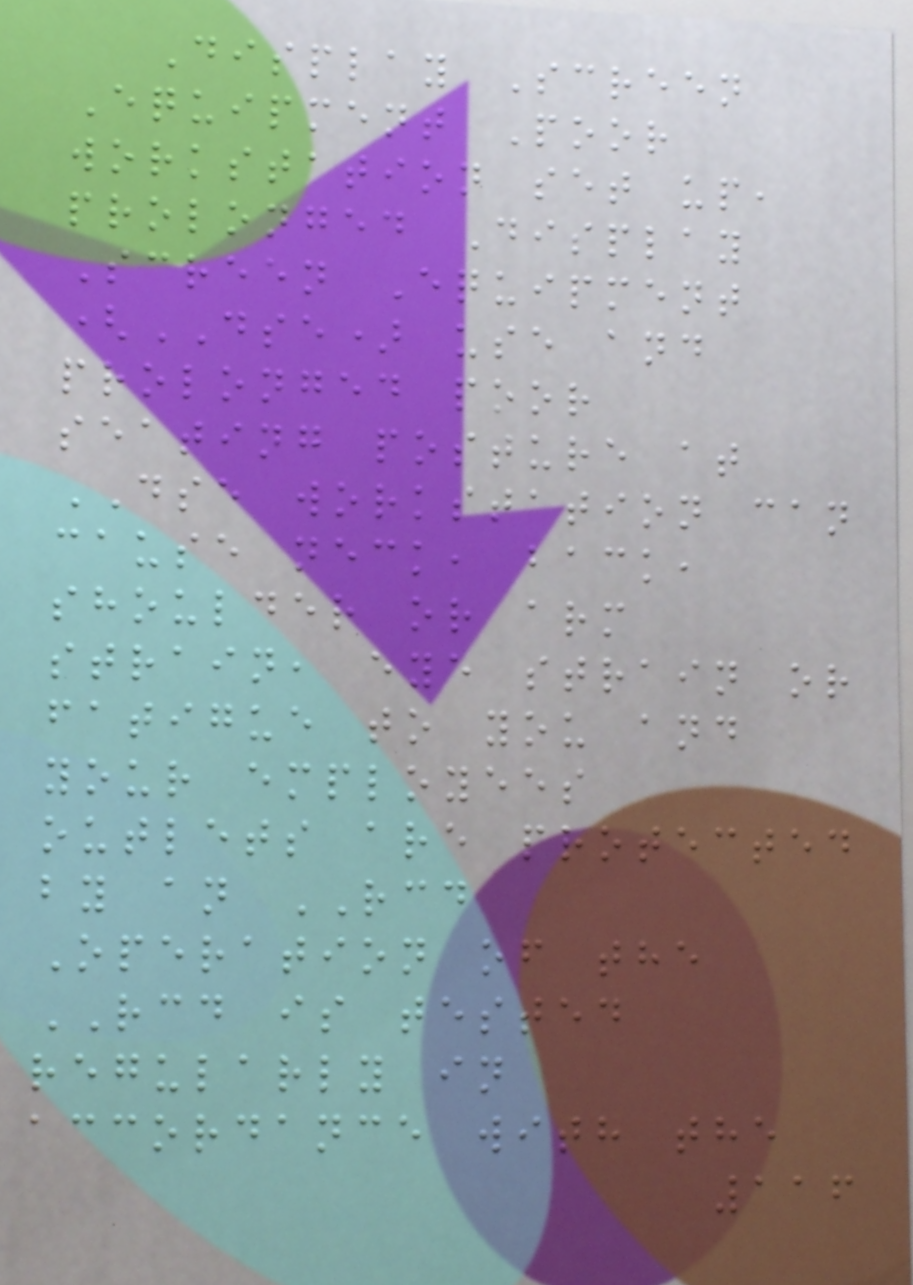Display Screen
Equipment Poor
workstation set up,
prolonged Display
Screen Equipment
(DSE) use and
prolonged poor
seating posture at
DSE workstation can
cause neck, back,
shoulder or arm
strain, eye strain or
fatigue to you and
your employees
outlets are protected
by an RCD
Operation of the
RCD is tested
regularly in
accordance with the
116
